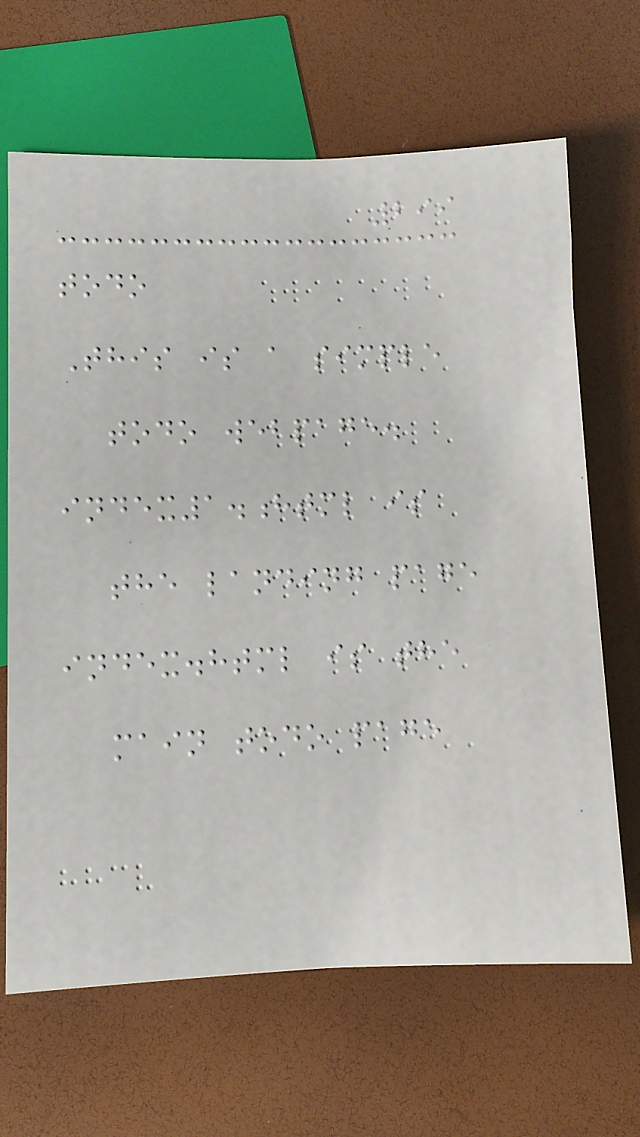299
todo
This is a simple
todo webpage.
index1.html is
the landing page
index.html is the
main todo page
